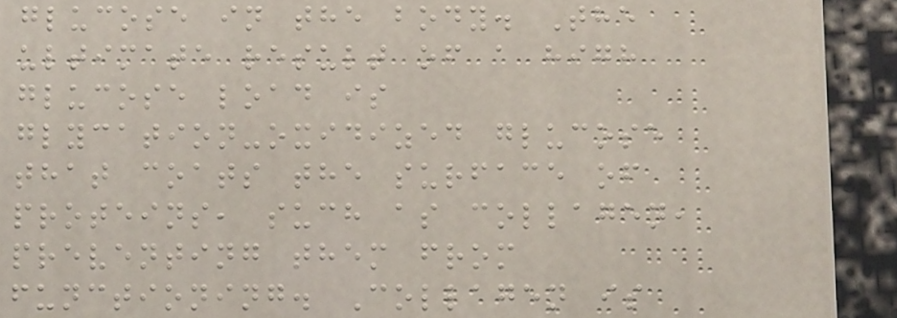glucose in the body. The
ultimate result of a high
glucose load is
glycation-oxidized glucose
that coats the surface of
proteins, such as collagen,
preventing them from
functioning. Collagen is
